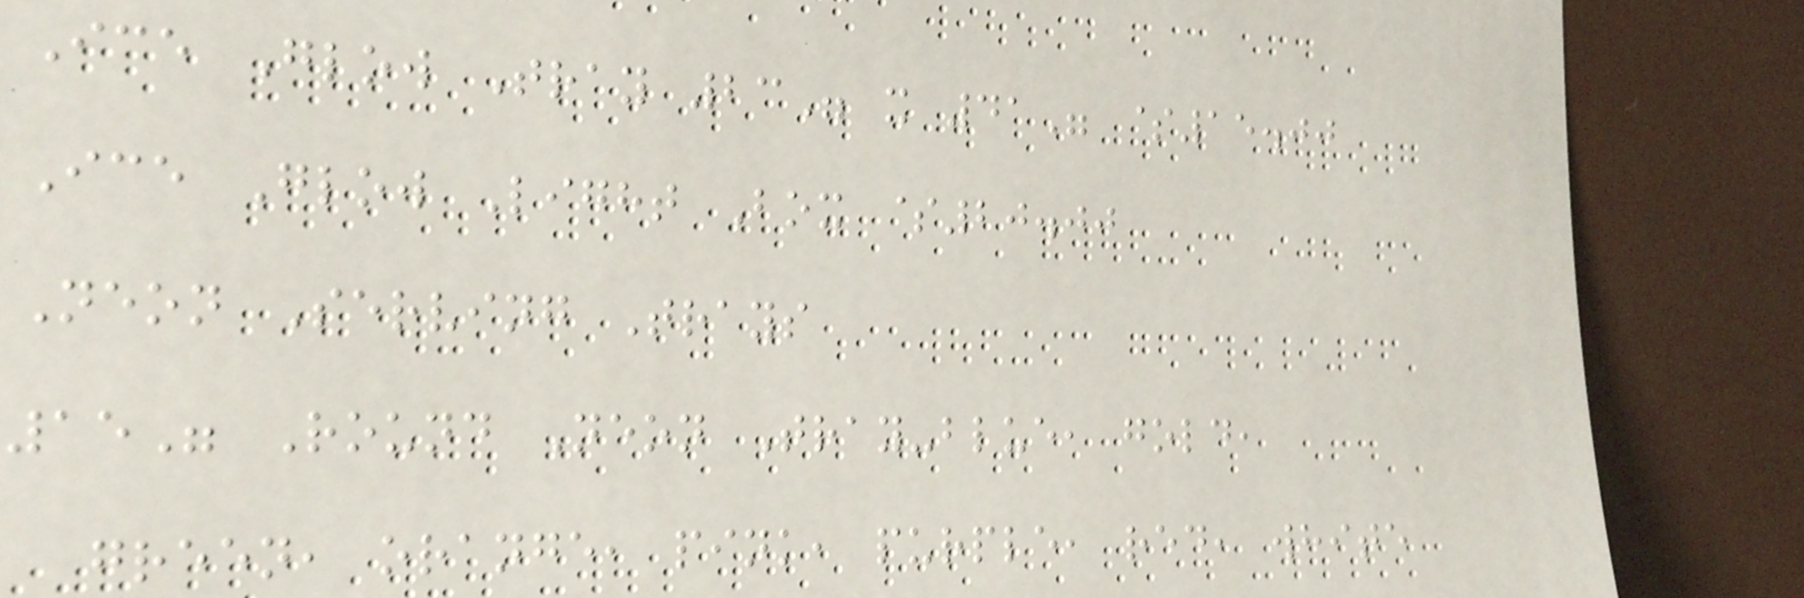Ice Glow Tray 23" x 41" $15.00
Ice Glow Light Box $20.00
Neon Serving Trays
15" Round Neon Tray-blue, gold,
green, orange, pink, purple, red, white
